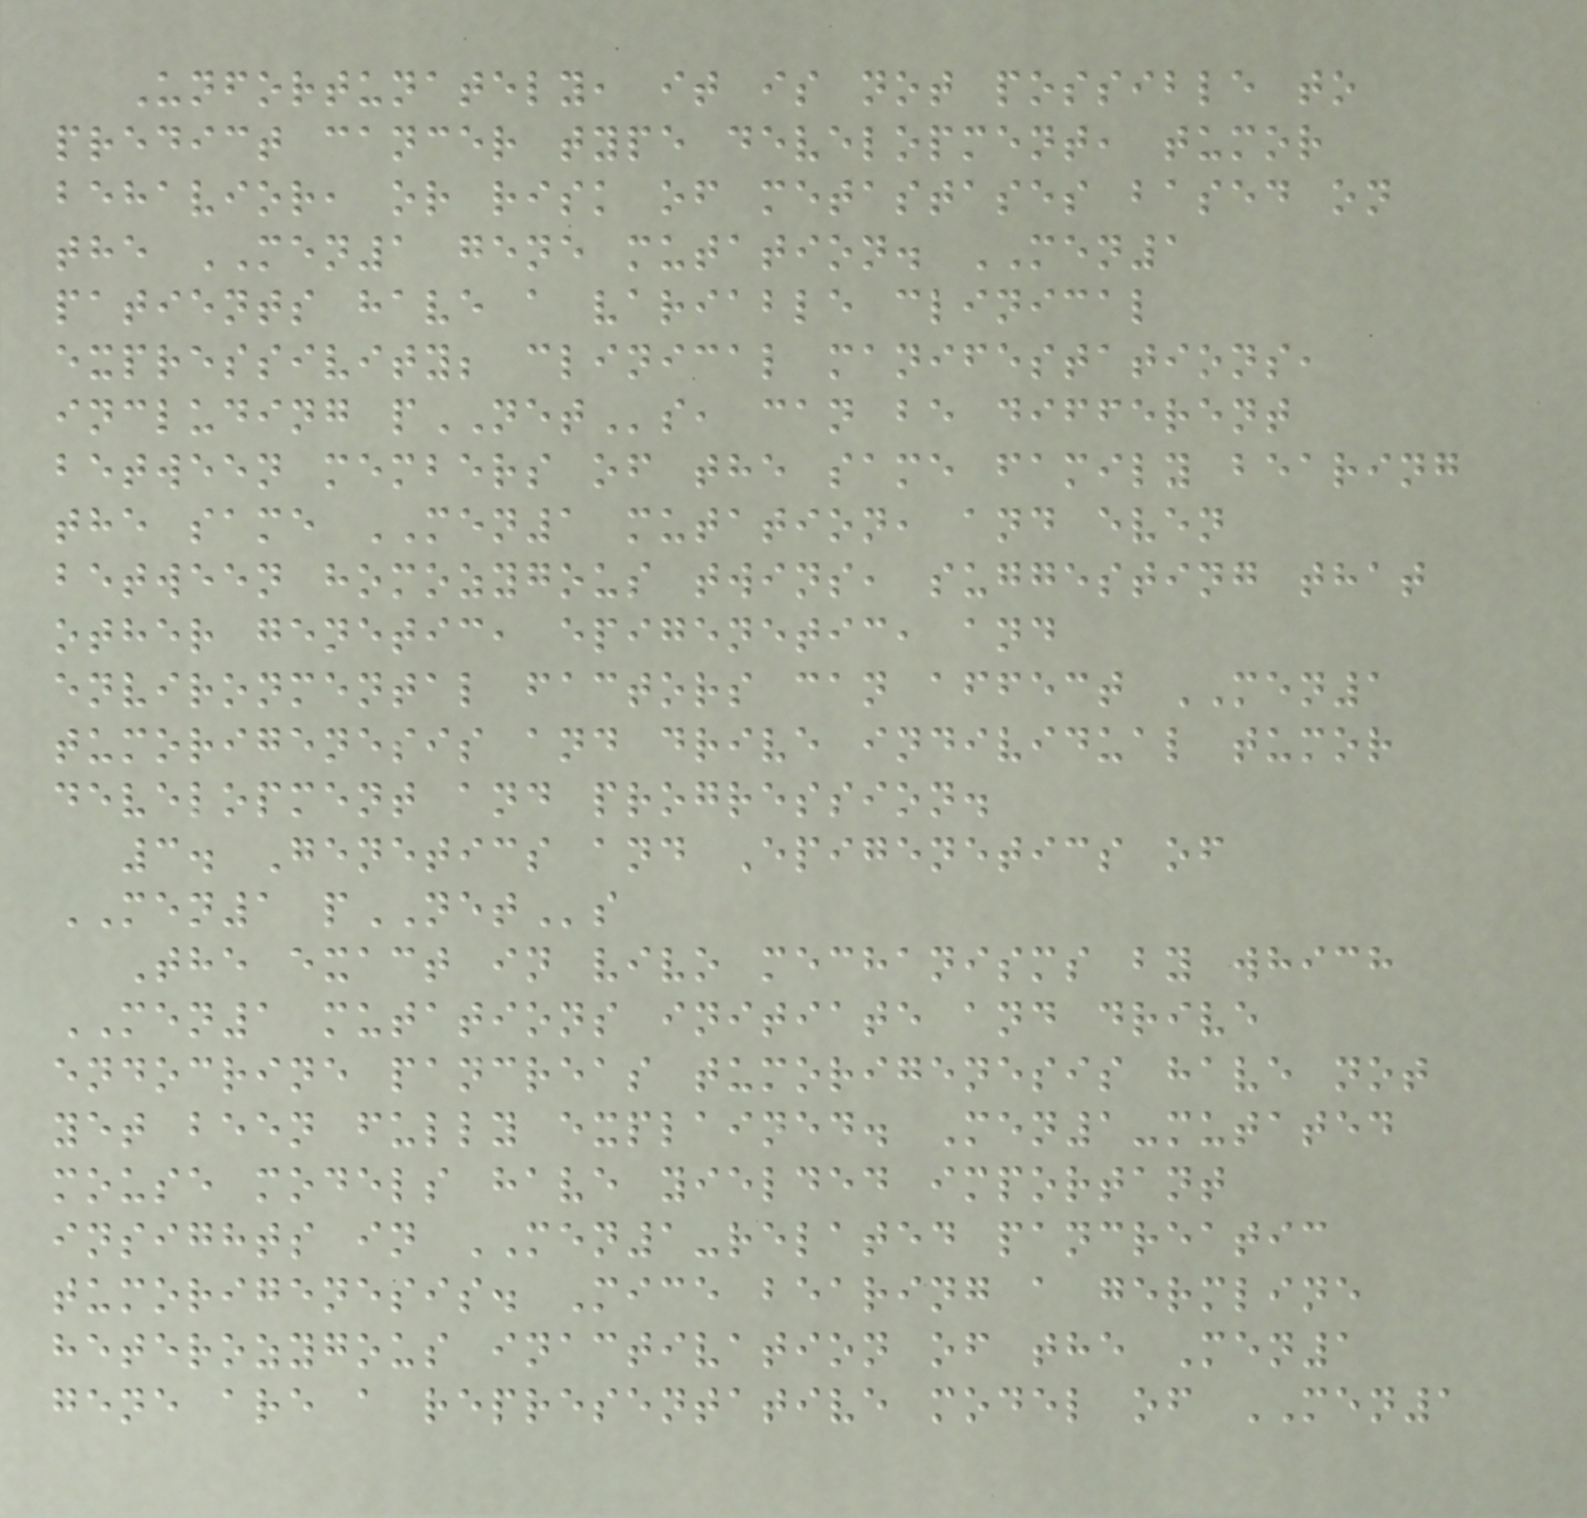Unfortunately, it is not possible to
predict cancer type development, tumor
behavior, or risk of metastases based on
the MEN1 gene mutation. MEN1
patients have a variable clinical
expressivity; clinical manifestations,
including pNETs, can be different
between members of the same family bearing
the same MEN1 mutation, and even
between homozygous twins, suggesting that
other genetic, epigenetic, and
environmental factors can affect MEN1
tumorigenesis and drive individual tumor
development and progression.
3. Genetics and Epigenetics of
MEN1 pNETs
The exact in vivo mechanisms by which
MEN1 mutations initiate and drive
endocrine pancreas tumorigenesis have not
yet been fully explained. Men1-mutated
mouse models have yielded important
insights in MEN1-related pancreatic
tumorigenesis. Mice bearing a germline
heterozygous inactivation of the Men1
gene are a representative model of MEN1
